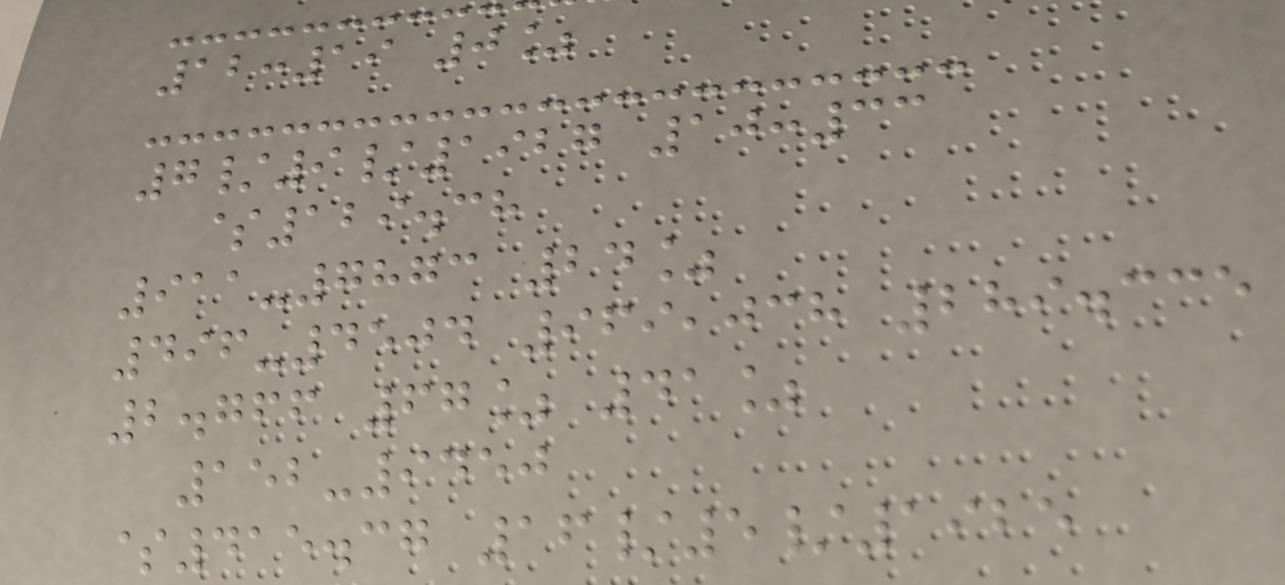12:19 0%
7/9/1927 10:33
$129.38
911-7873 24%
496-4504 969,038 289.335
2.766 67% 41%
152-9450
$415.37 16/5/1925
